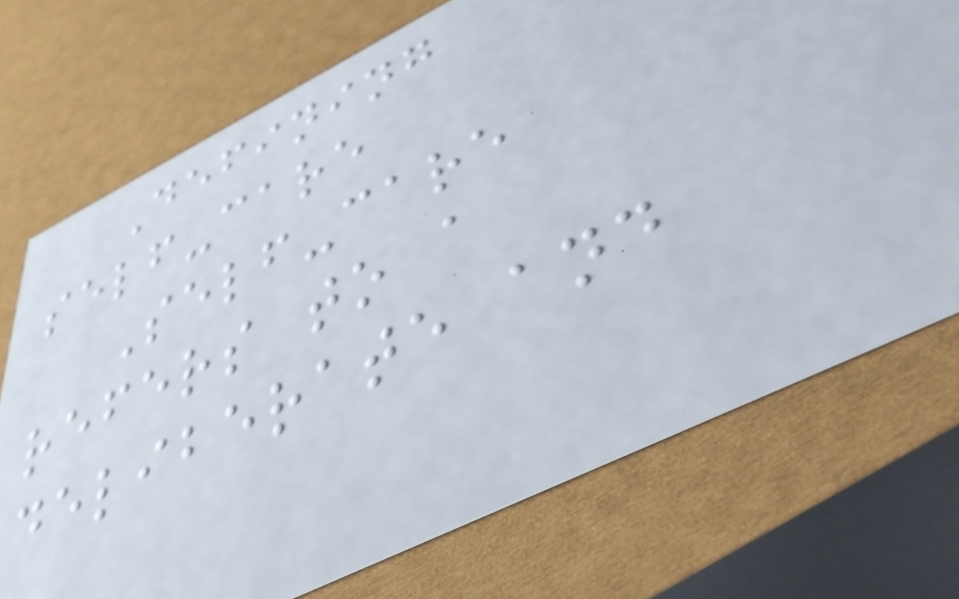Defining
self-care
Self-care
refers to a
deliberate and
